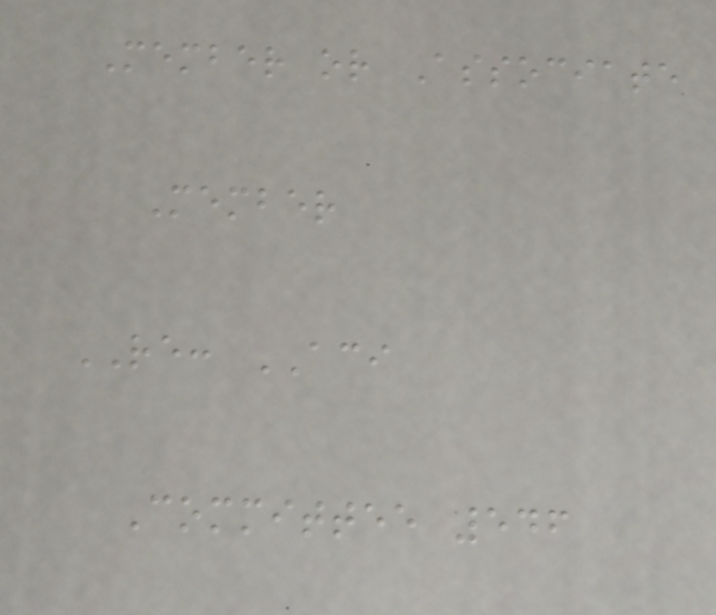Member or Associate
Member
RE: ACI
Committee 546
